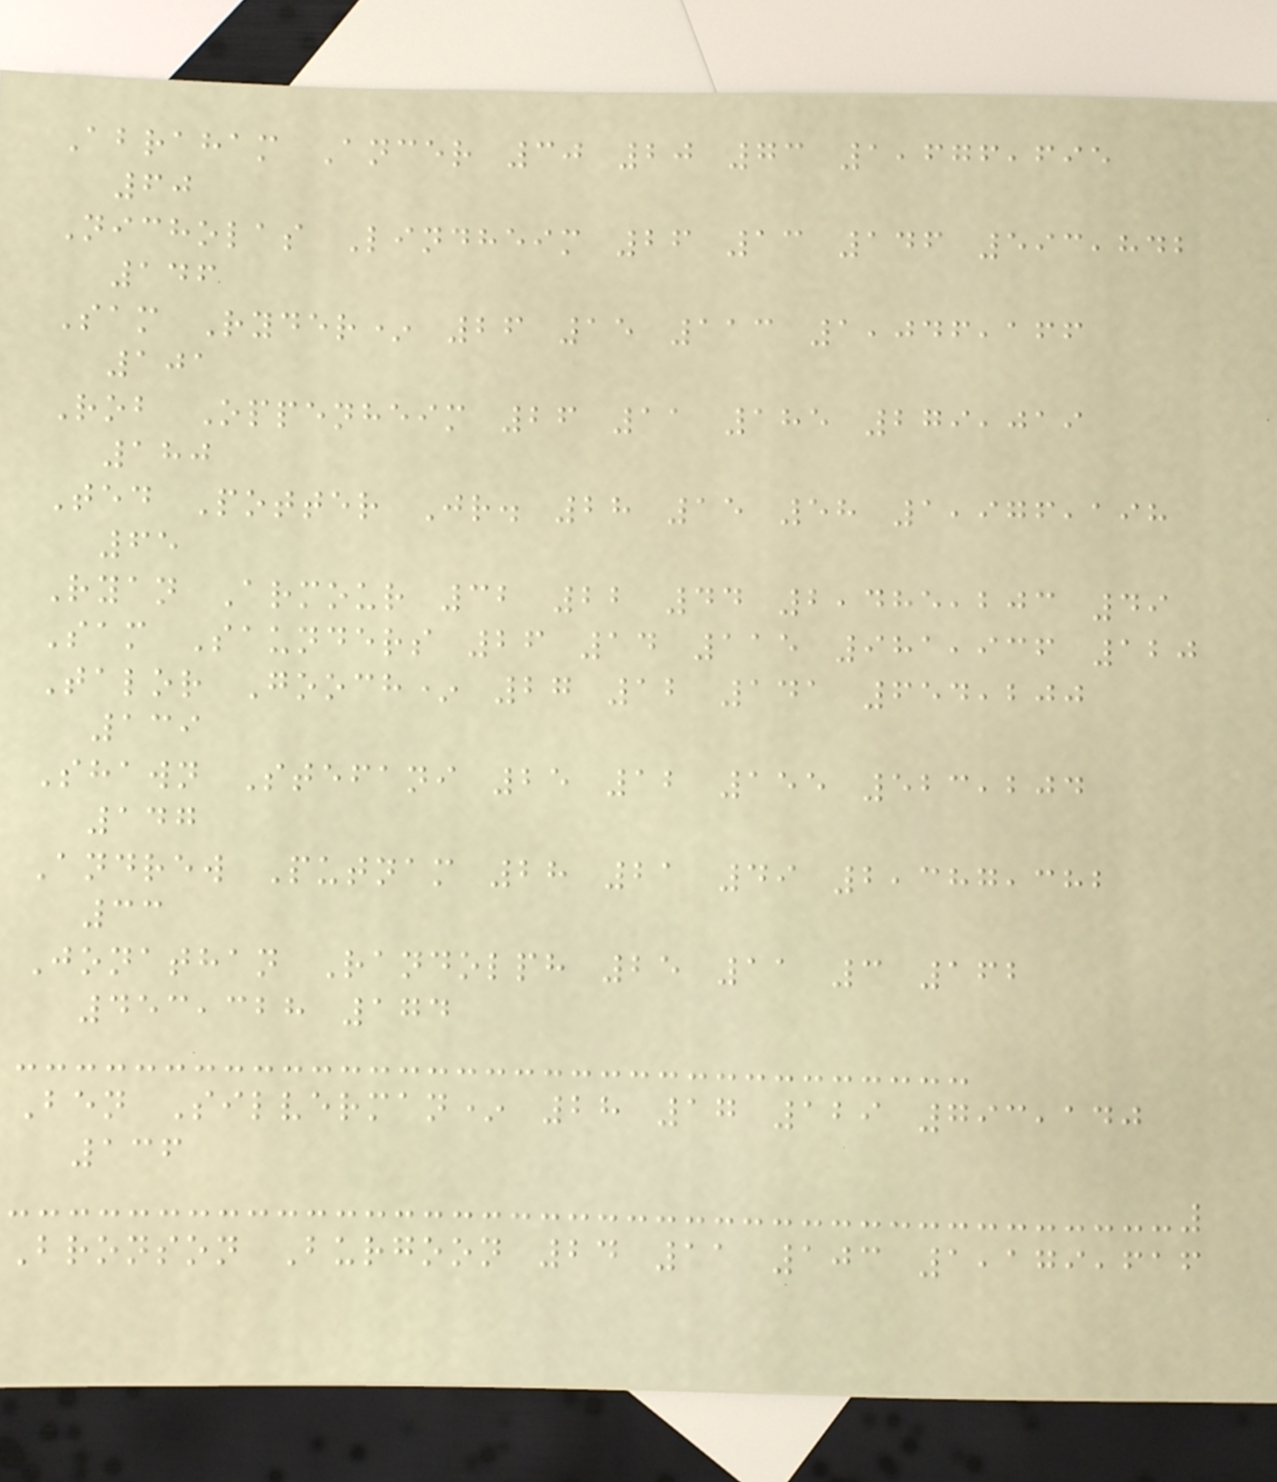Abraham Ancer 30 20 73 1,676,695
60
Nicholas Lindheim 26 13 146 593,842
146
Sam Ryder* 26 15 113 1,046,166
101
Rob Oppenheim 26 11 185 279,019
180
Ted Potter Jr. 28 15 58 1,976,198
65
Ryan Armour 32 22 44 2,485,203 49
Sam Saunders 26 14 115 981,936 120
Talor Gooch* 27 12 141 654,200
139
Shawn Stefani 25 12 155 523,204
147
Andrew Putnam 28 21 49 2,387,382
33
Jonathan Randolph 25 11 3 162
453,328 174
Ben Silverman* 28 17 129 793,140
136
Bronson Burgoon 24 11 103 1,179,616
